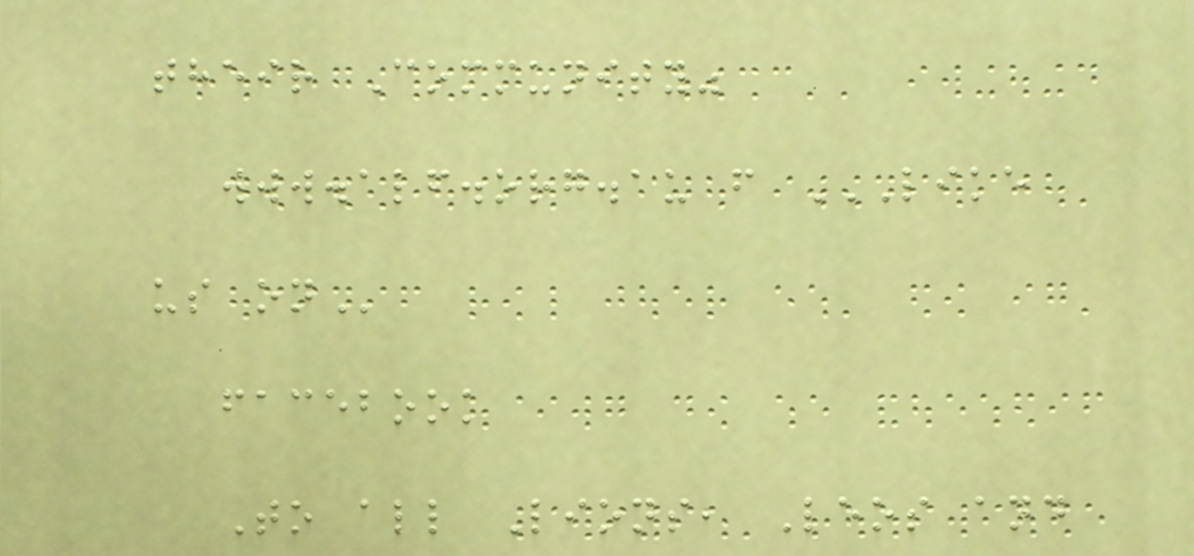their Community"
www.alf.org.au f LIKE
US ON
facebook
To all Lions, Leos and
